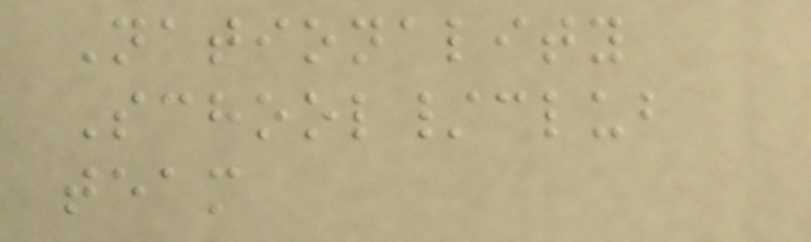Nationality
School/club
team
